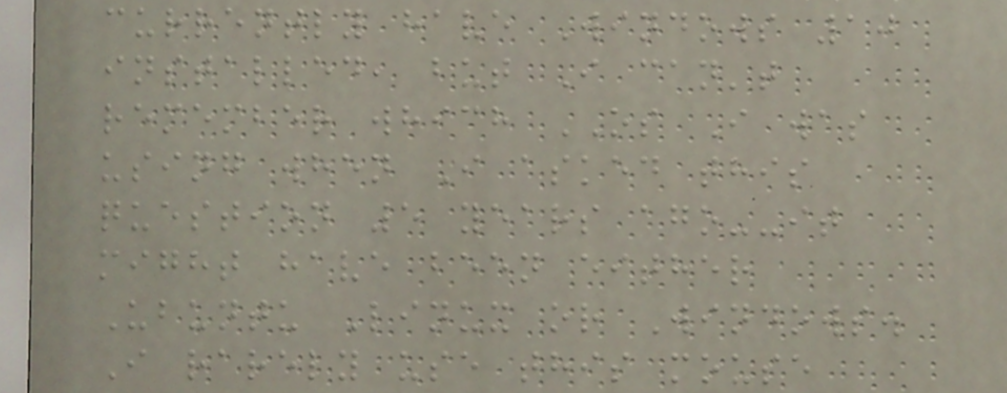currently have Windows 10
installed, but I can't
remember which OS I was
using when I asked this
question 5 years ago--it
might have been either
Ubuntu Linux or Windows.
I rarely use this mouse
